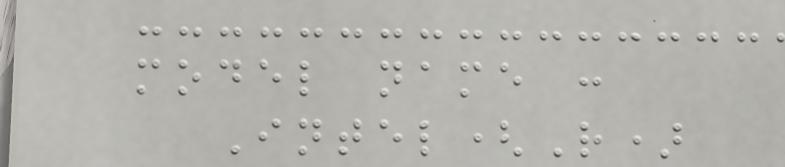model name :
Intel(R)
